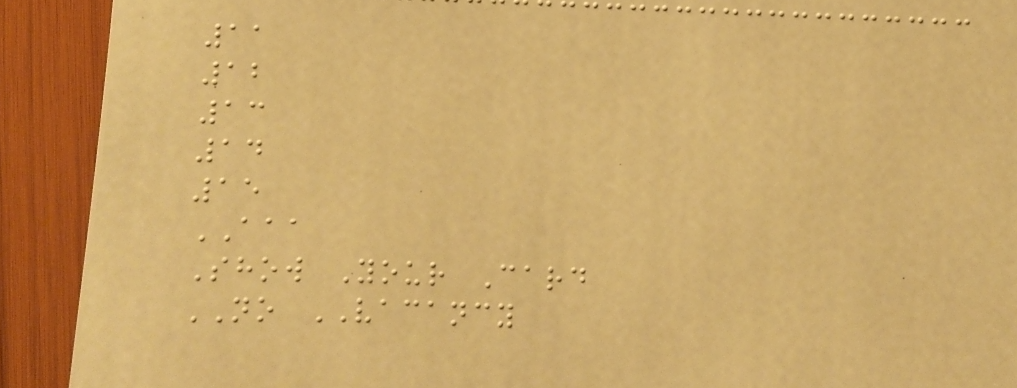11
12
13
14
15
AAA
Show Your Card
NO VACANCY
